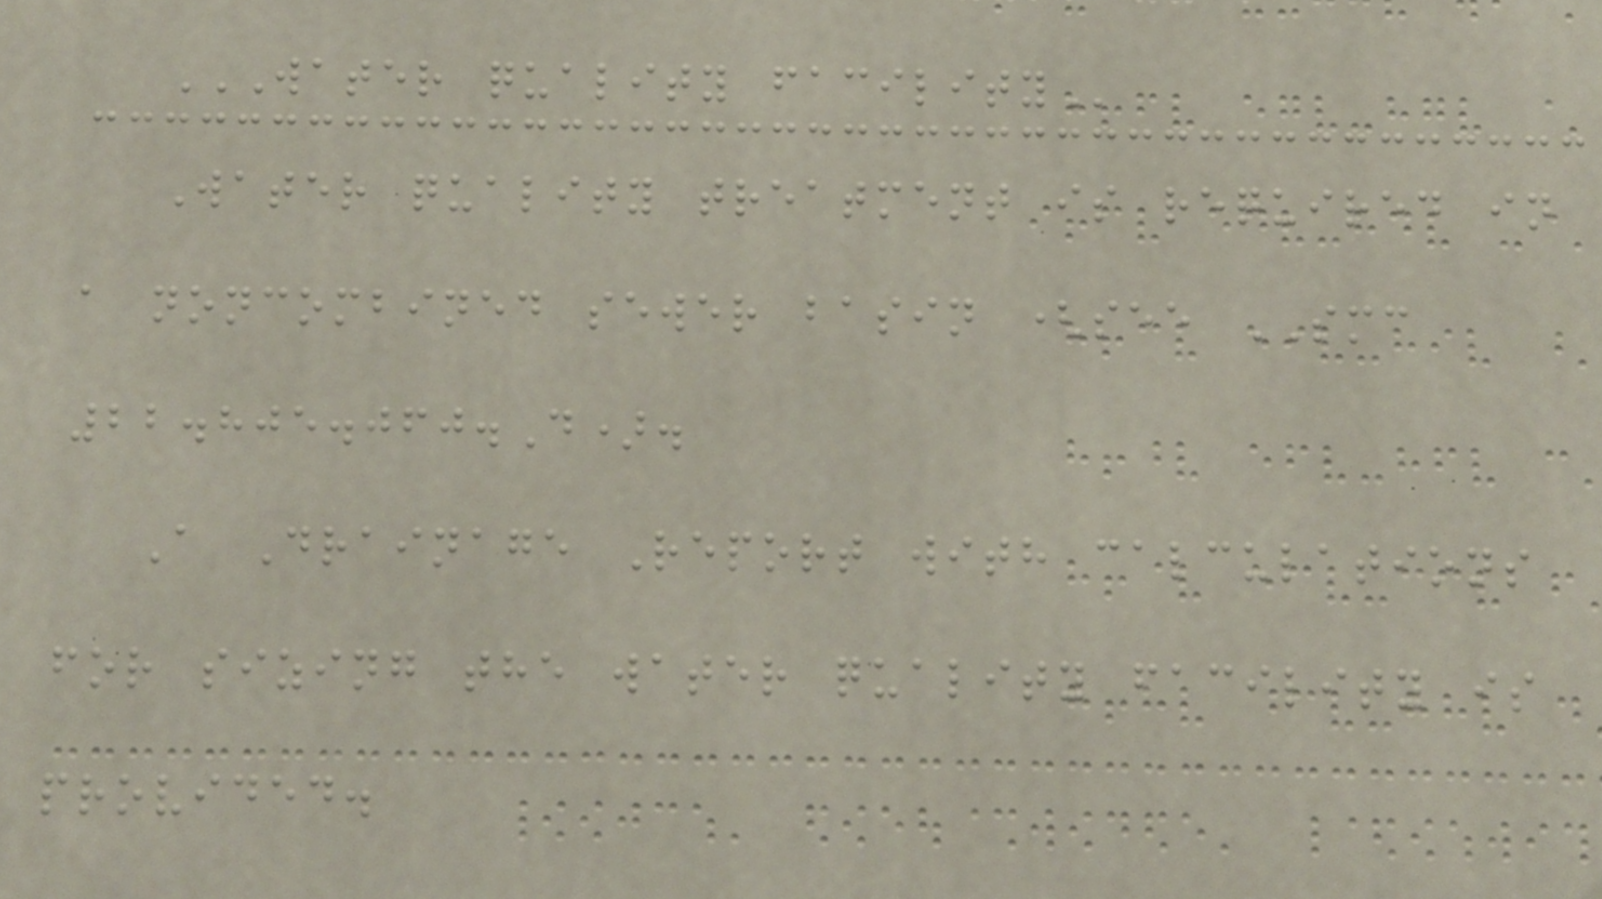WATER QUALITY FACILITY
Water quality treatment is required in
a noncombined sewer basin (see SMC
22.805.060.D).
A Drainage Report with calculations
for sizing the water quality facility is
provided.
